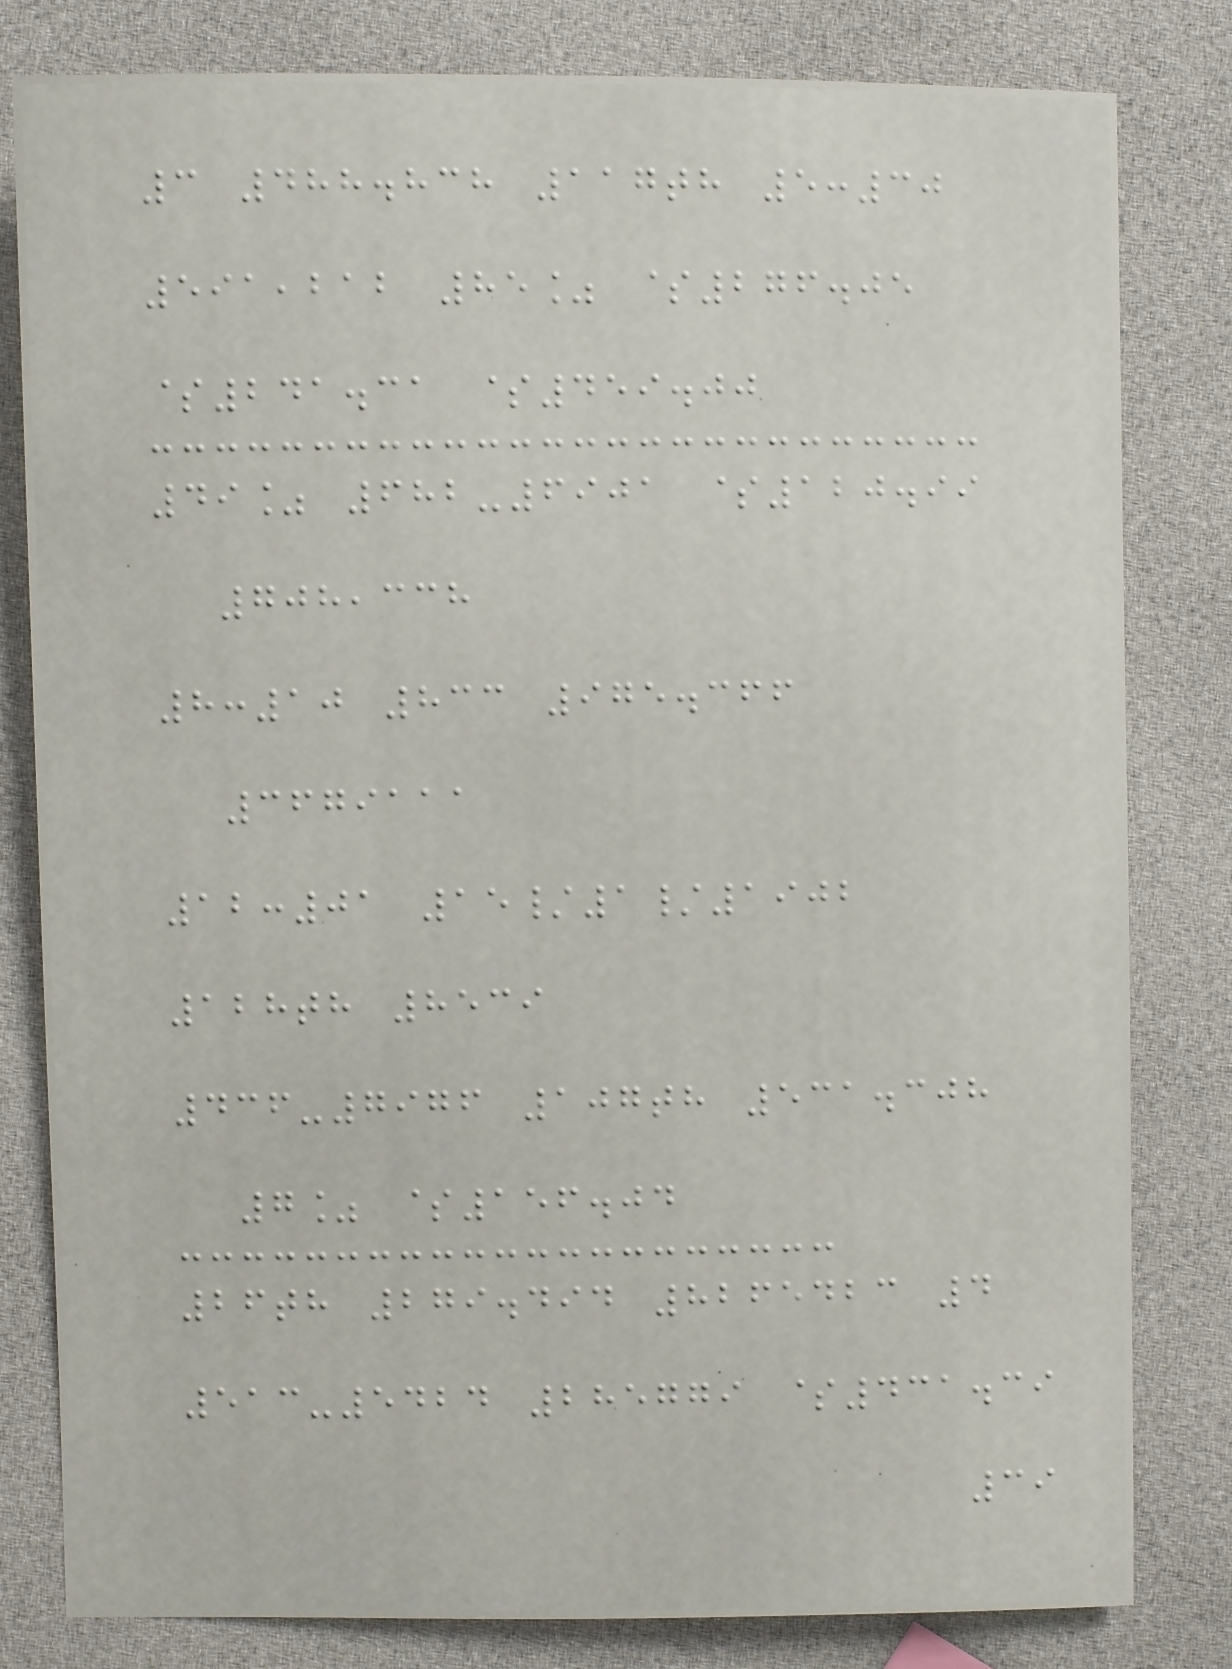3 488.838 117th 5:30
591,212 85% $276.05
$241.31 $459.00
49% 682-6901 $120.99
708,338
8:10 833 975.366
3679111
12:01 15/1/1902
128th 8539
436-7976 107th 531.308
7% $156.04
26th 279.494 8265423 4
513-5424 285779 $431.39
39
